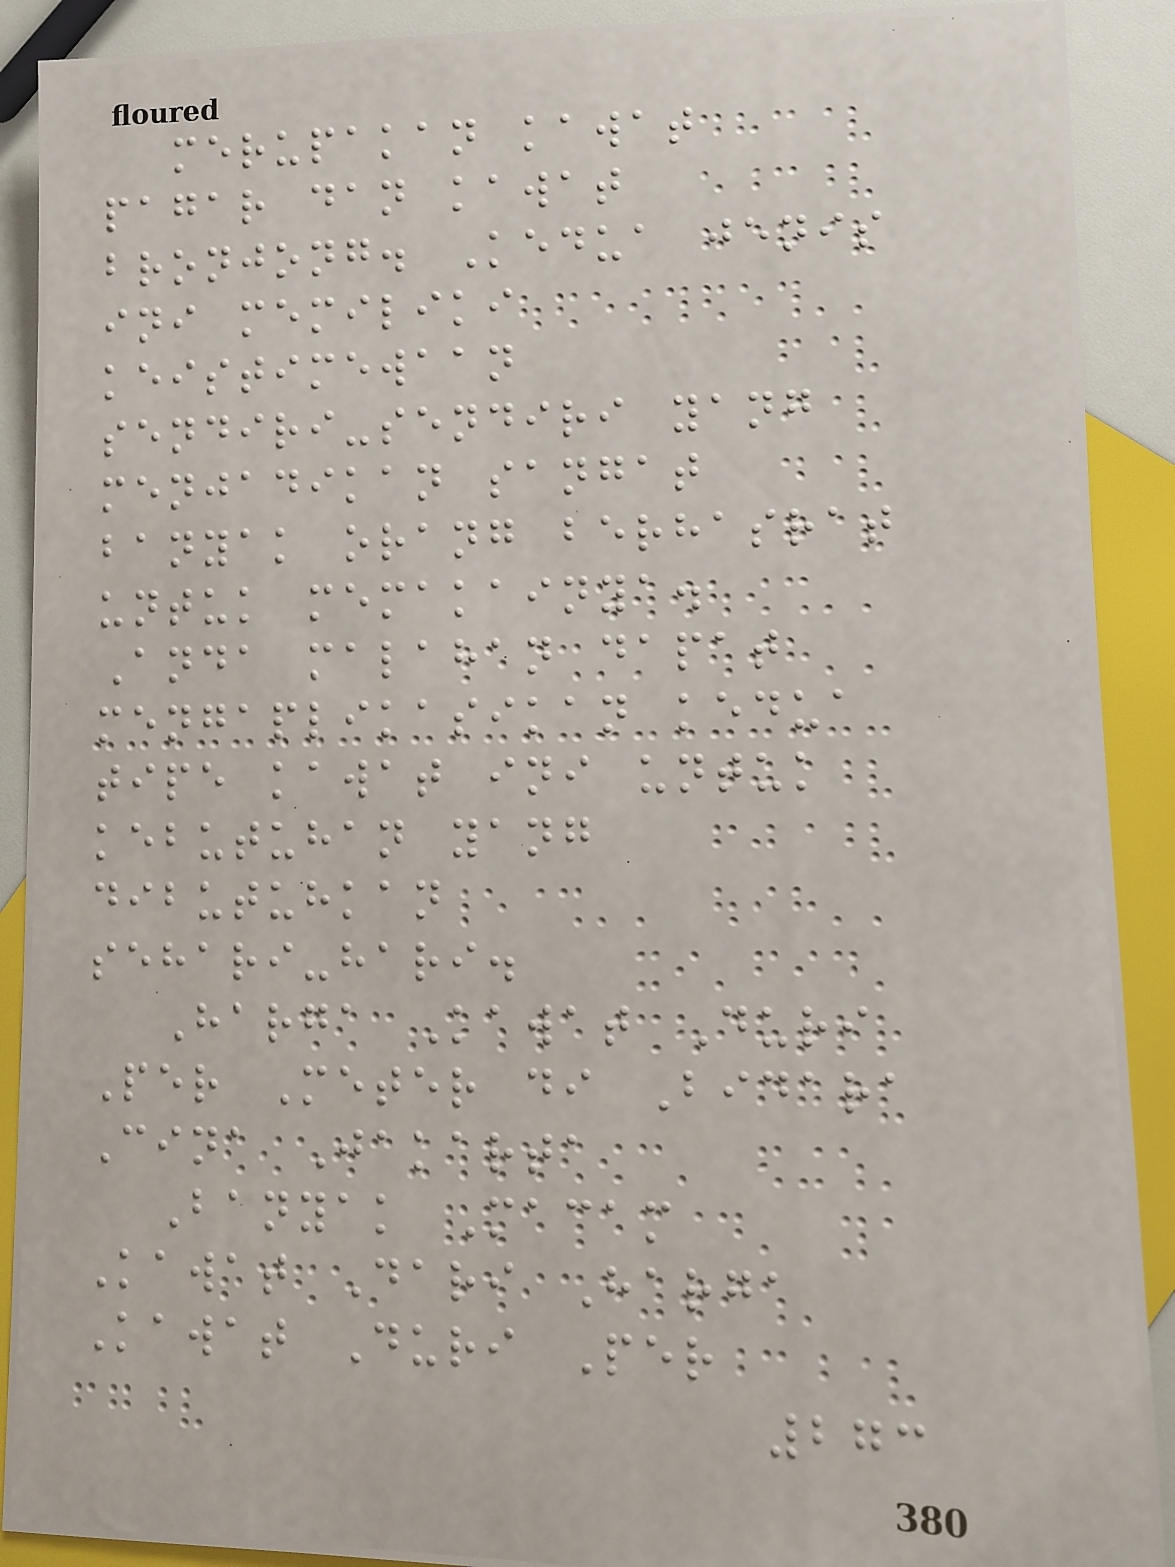merupakan kawat
pagar dan kawat
bronjong. Kedua jenis
ini memiliki
keistimewaan
sendiri-sendiri yang
menjadikan sangat
banyak orang berhasrat
untuk memakainya.
Anda malahan dapat
mengaplikasikan kedua
tipe kawat ini untuk
kebutuhan yang
dibutuhkan
sehari-hari.
Harga Kawat Duri
Per Meter di Bidara
Cina Jakarta
Banyak Macam
Kawat Dari Harga
Kawat Duri Per
273
